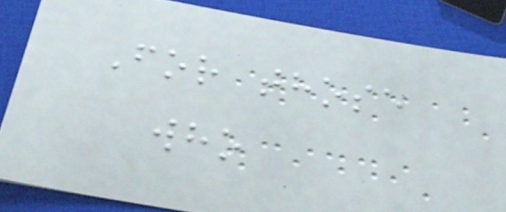For those
who
